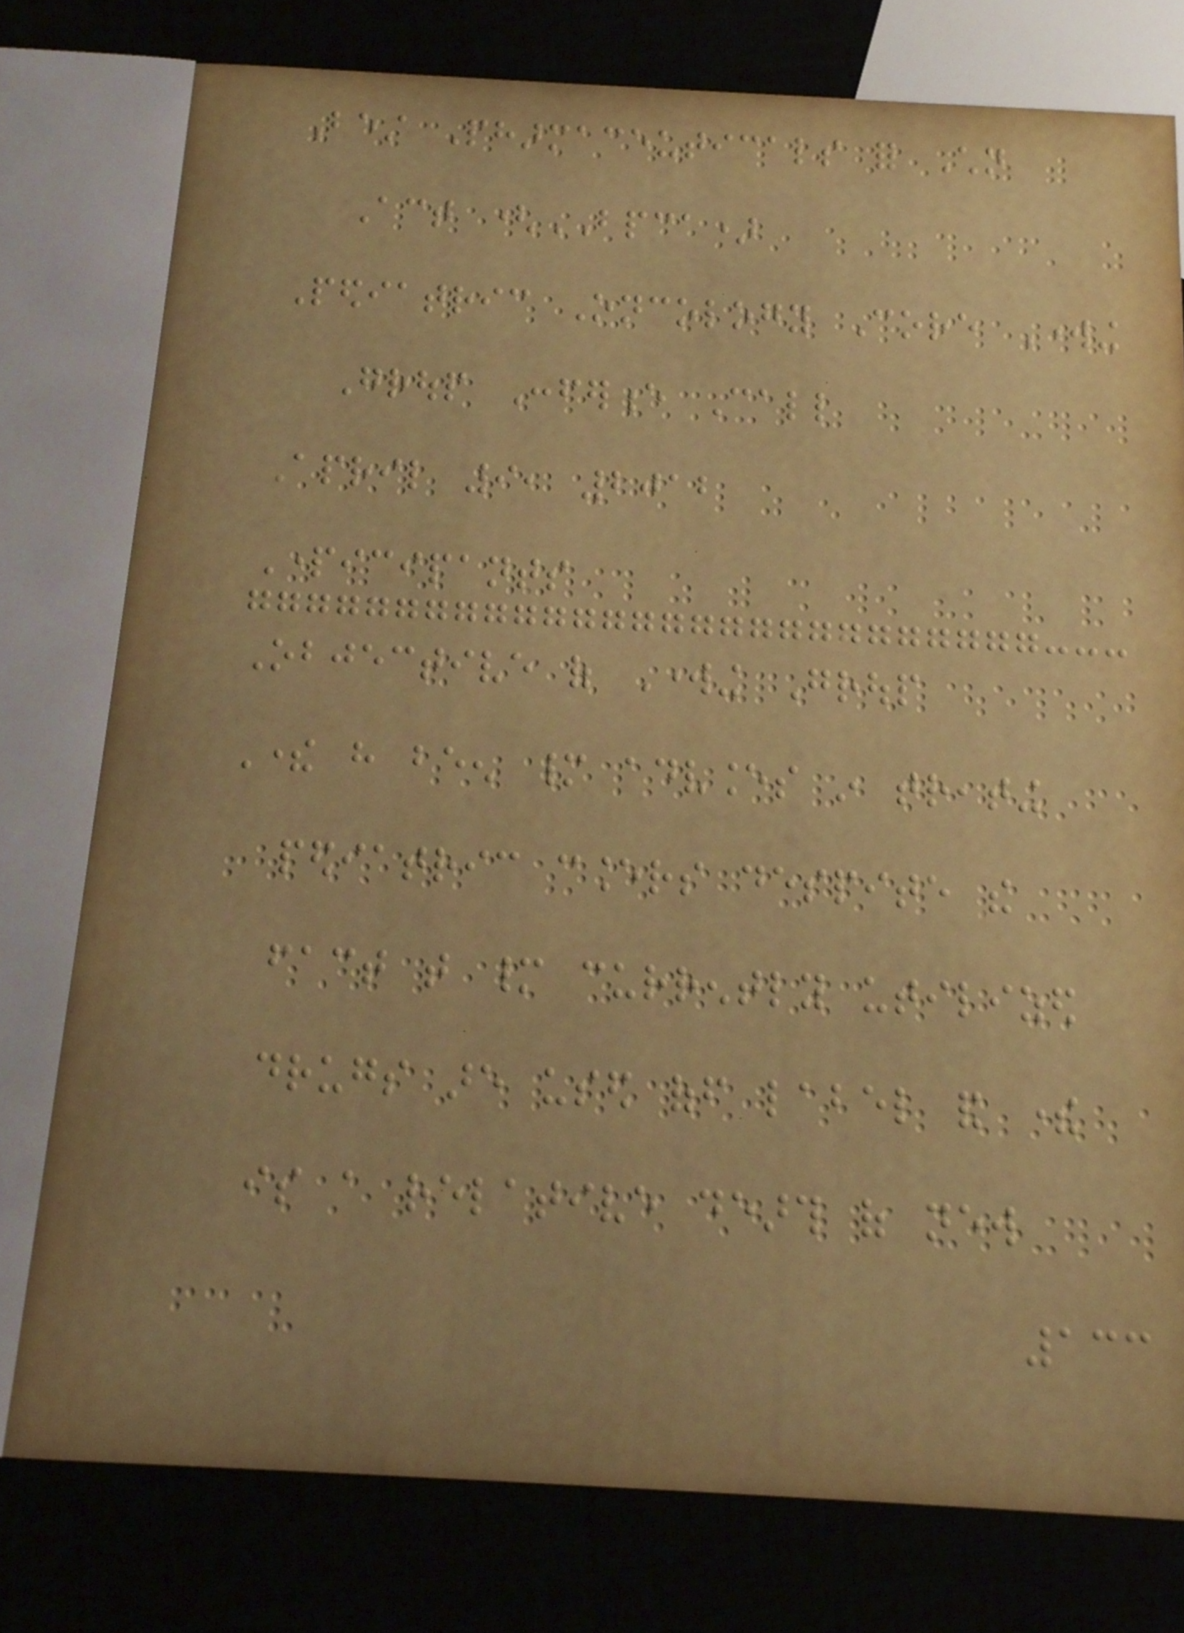Best Pharmaceuticals for Children
Act (BPCA)
Pediatric Oncology Core Working
Group Conference Call
April 9, 2012
Participants
Objective of Working Group
There have been many advances in treating
pediatric cancers despite the
fact that many currently utilized
drugs are used off label and there
is a relative dearth of new
133
